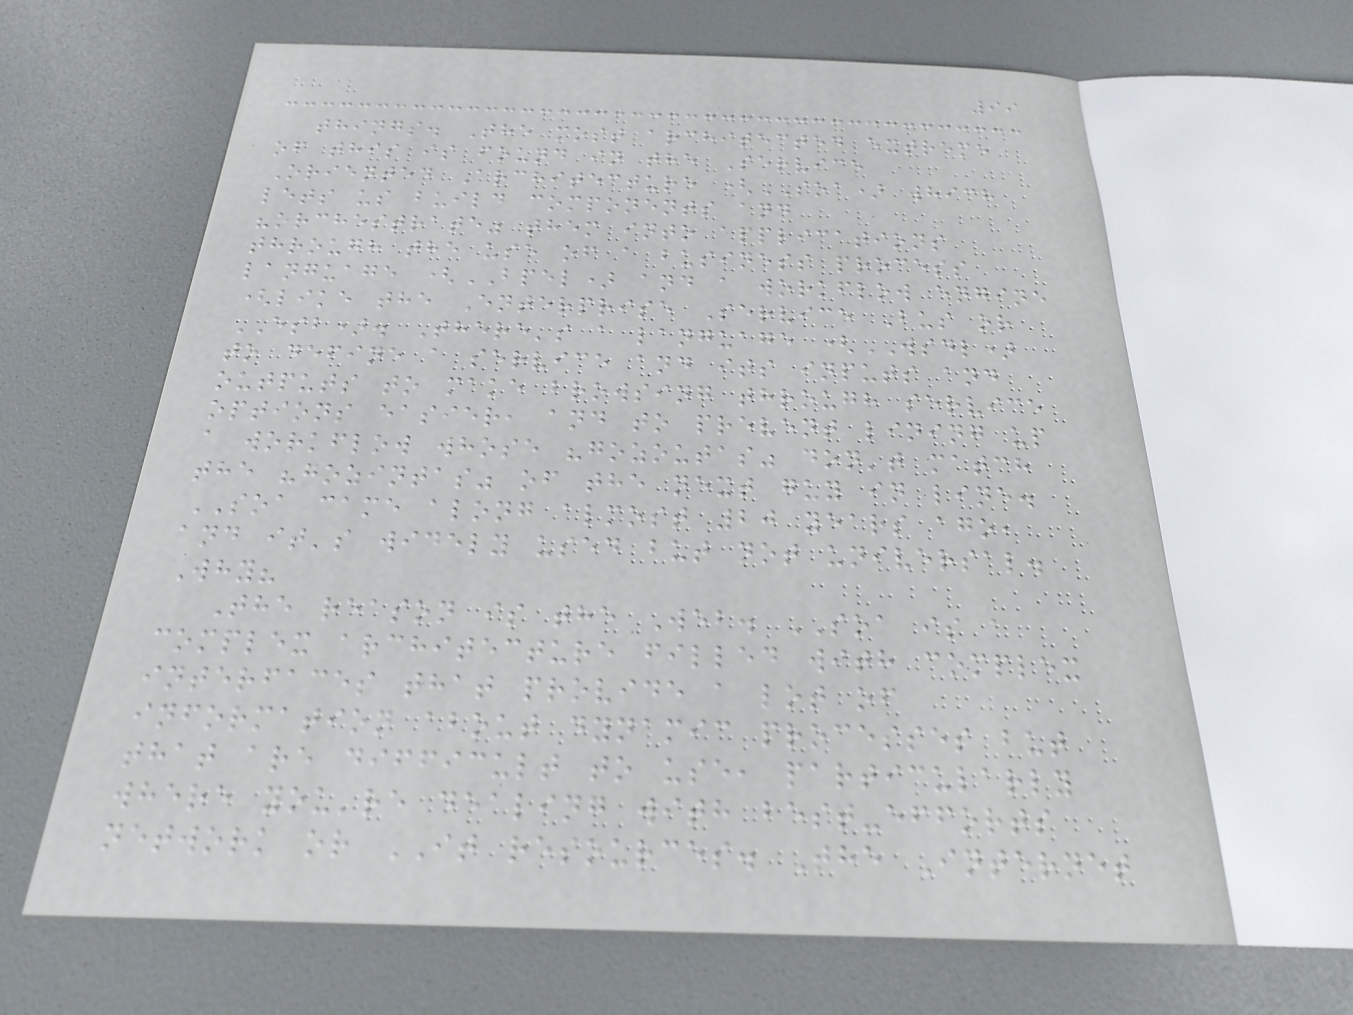99
things. The most architected extreme
of this is found in the Service
Oriented Architecture (SOA) which
lets us build components and
"orchestrate" them into applications
through the use of a business process
language (BPEL) and a workflow engine
(like the Enterprise Service Bus or
ESB). There's a language (WSDL)
to define a service and its inputs and
outputs to make browsing through service
options easier, and to prevent lining up
a workflow whose "gozoutas" don't match
the "gozintas" of the next guy in line.
SOA came along almost 20 years ago,
and it's widely used but not universal.
Why?
The reason is the Web. SOA is a
complex architecture filled with complex
interfaces that provide a lot of
information about dynamic processes but
that are difficult to use, particularly
where you're dealing with best-efforts
network or IT resources. The Internet
